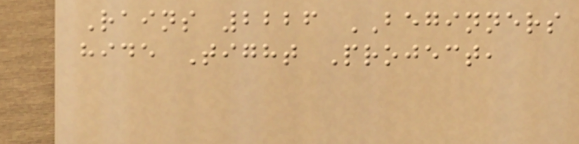Rains 2226 BEGINNERS
hide Tight Project,
